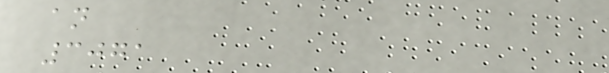an
3071
